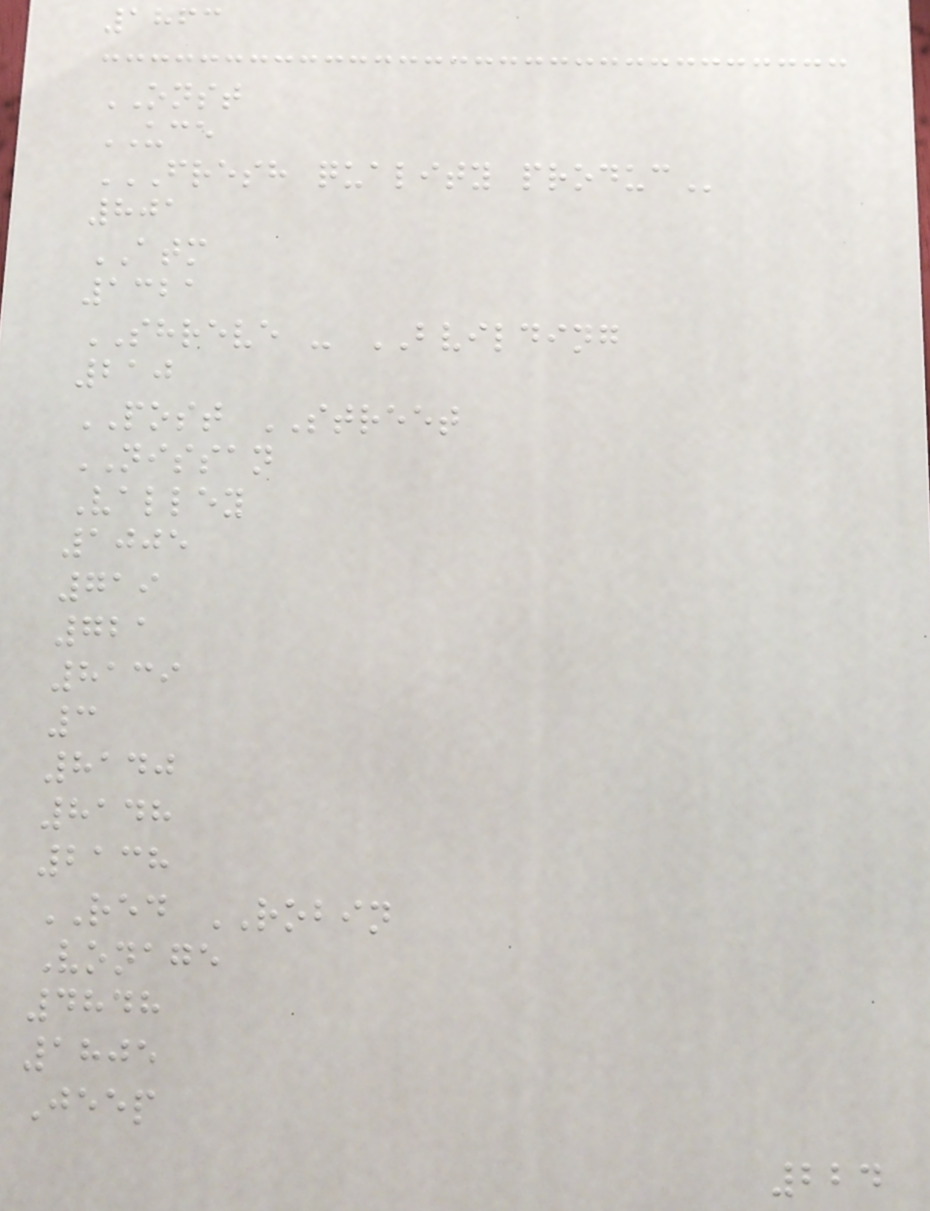1863
ONST
UCE
FRESH QUALITY PRODUC
801
ATM
1321
SHREVE - BVILDING
210
POST STREET
NISSAN
Valley
1005
719
721
8139
3
8140
8148
2138
RED ROBIN
Vonage
4848
1805
Jeep
224
